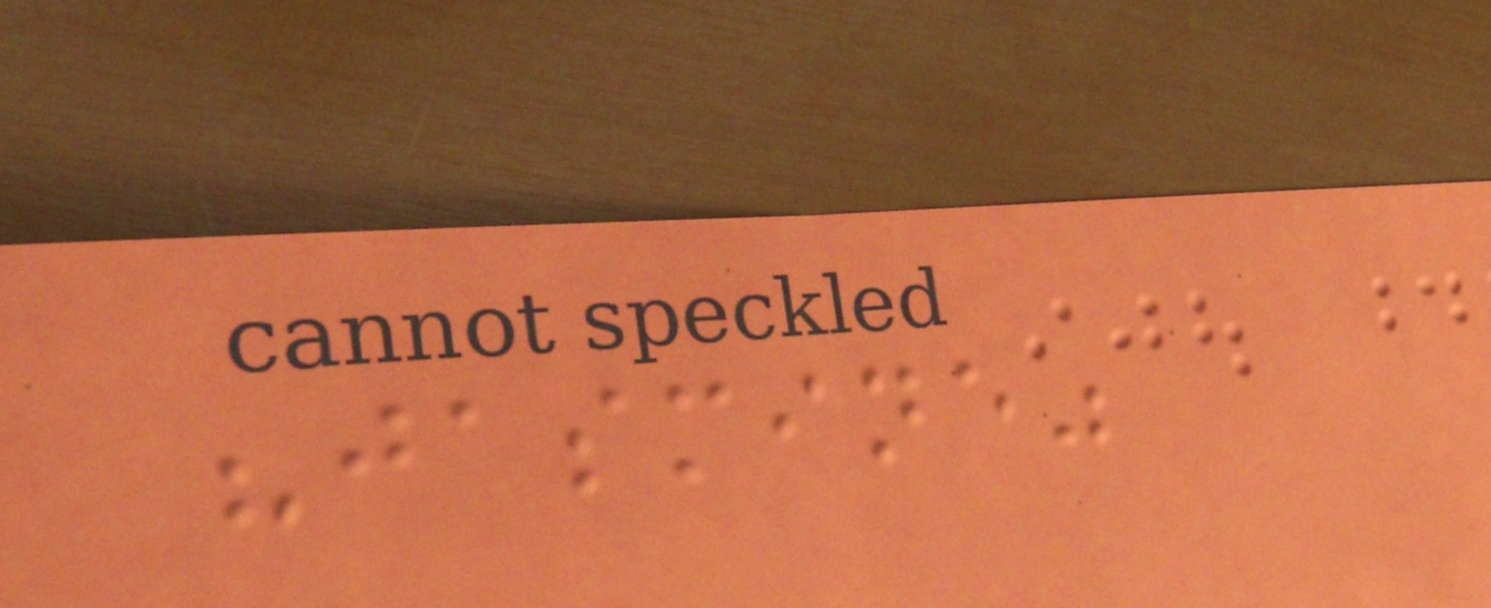"jasmine"
